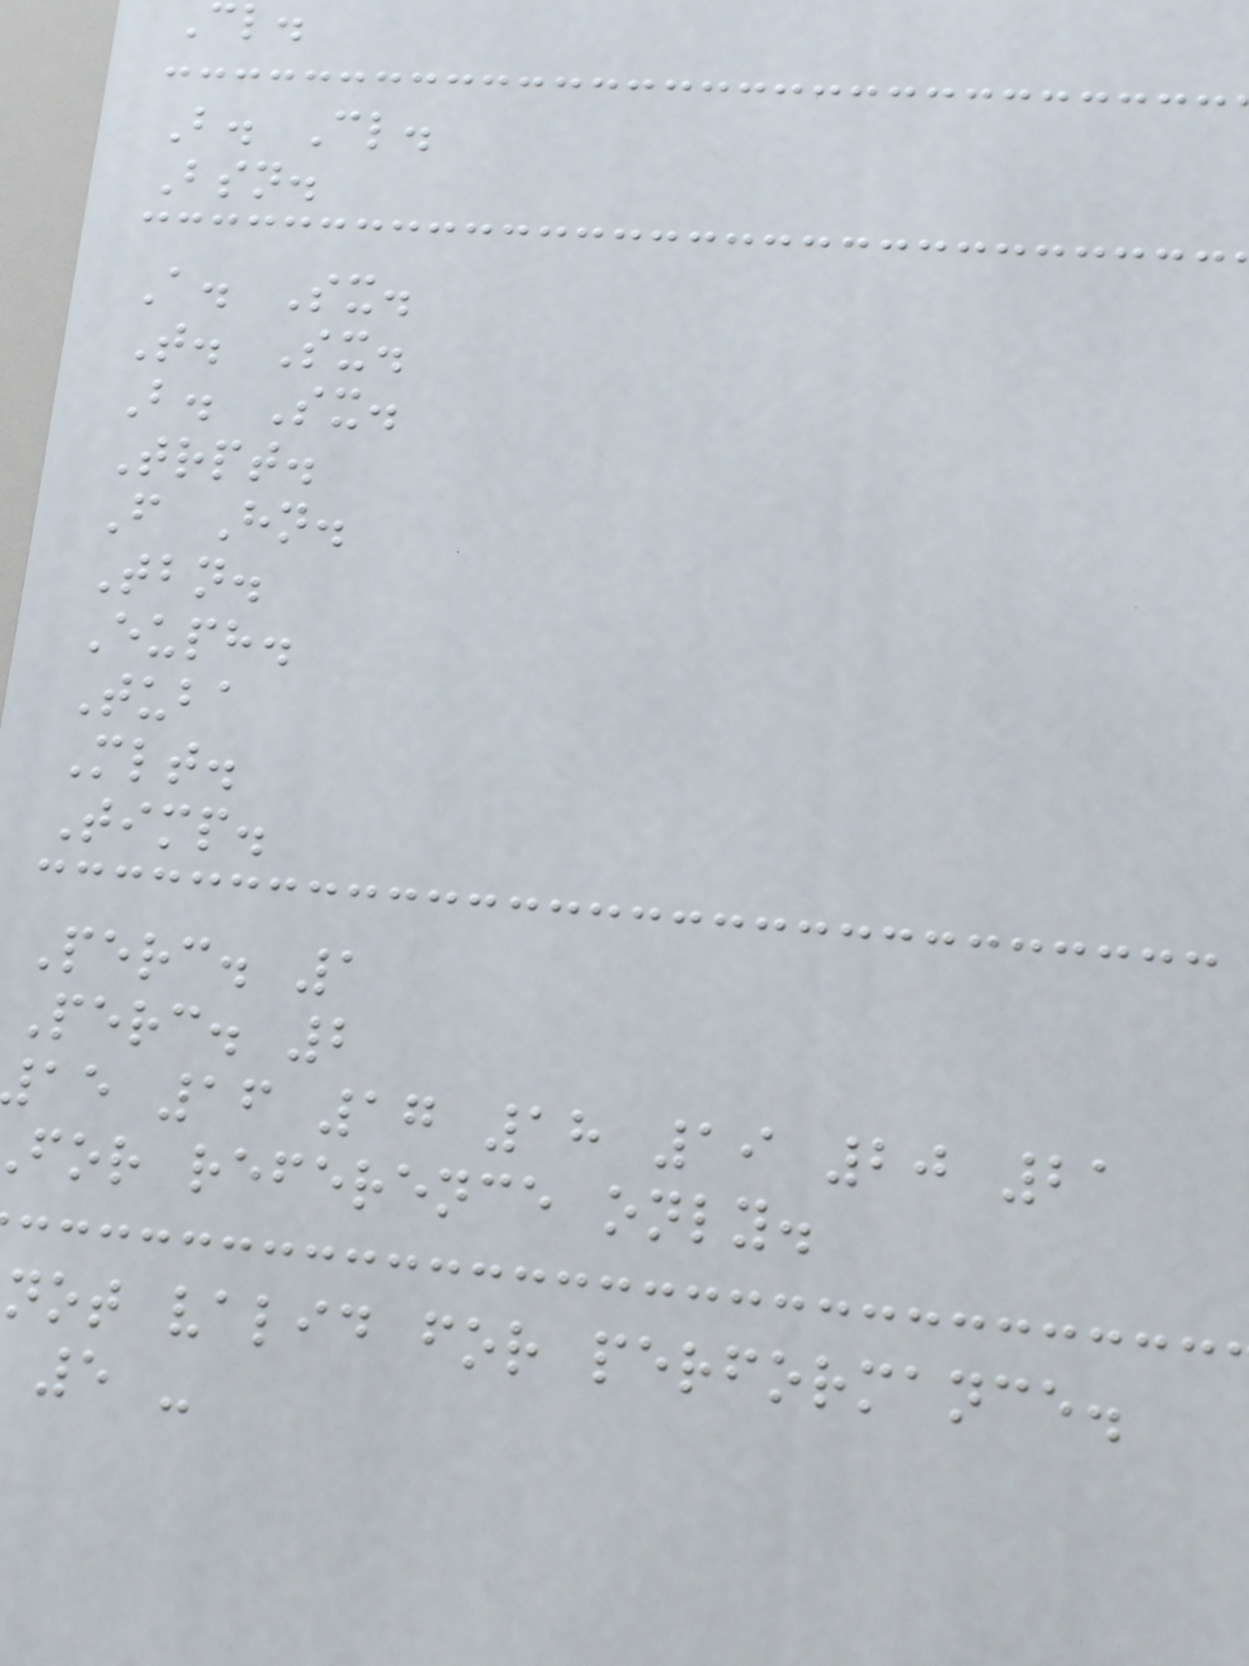Cl.
B. Cl.
Bsn.
A. Sx.
T. Sx.
B. Sx.
Trpt.
F Hn.
Tbn.
Euph.
Tuba
Mlt.
Timp.
Perc. 1
Perc. 2
ae 16 17 18 19 20 21
for reference only.
not valid for performance.
5 -
